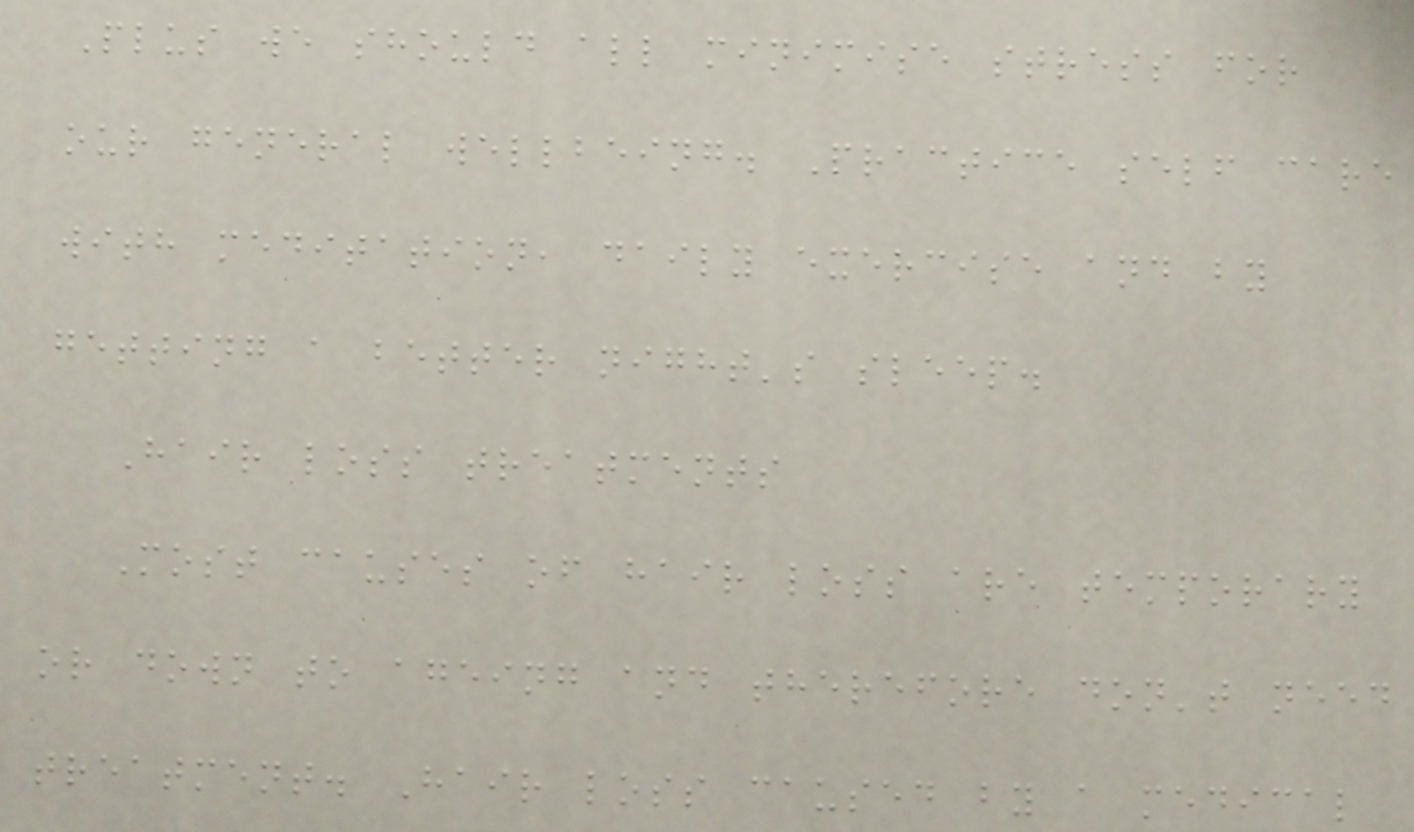Plus we should all minimise stress for
our general wellbeing. Practice self care
with meditation, daily exercise and by
getting a better night's sleep.
Hair loss treatments
Most causes of hair loss are temporary
or down to ageing and therefore don't need
treatment. Hair loss caused by a medical
